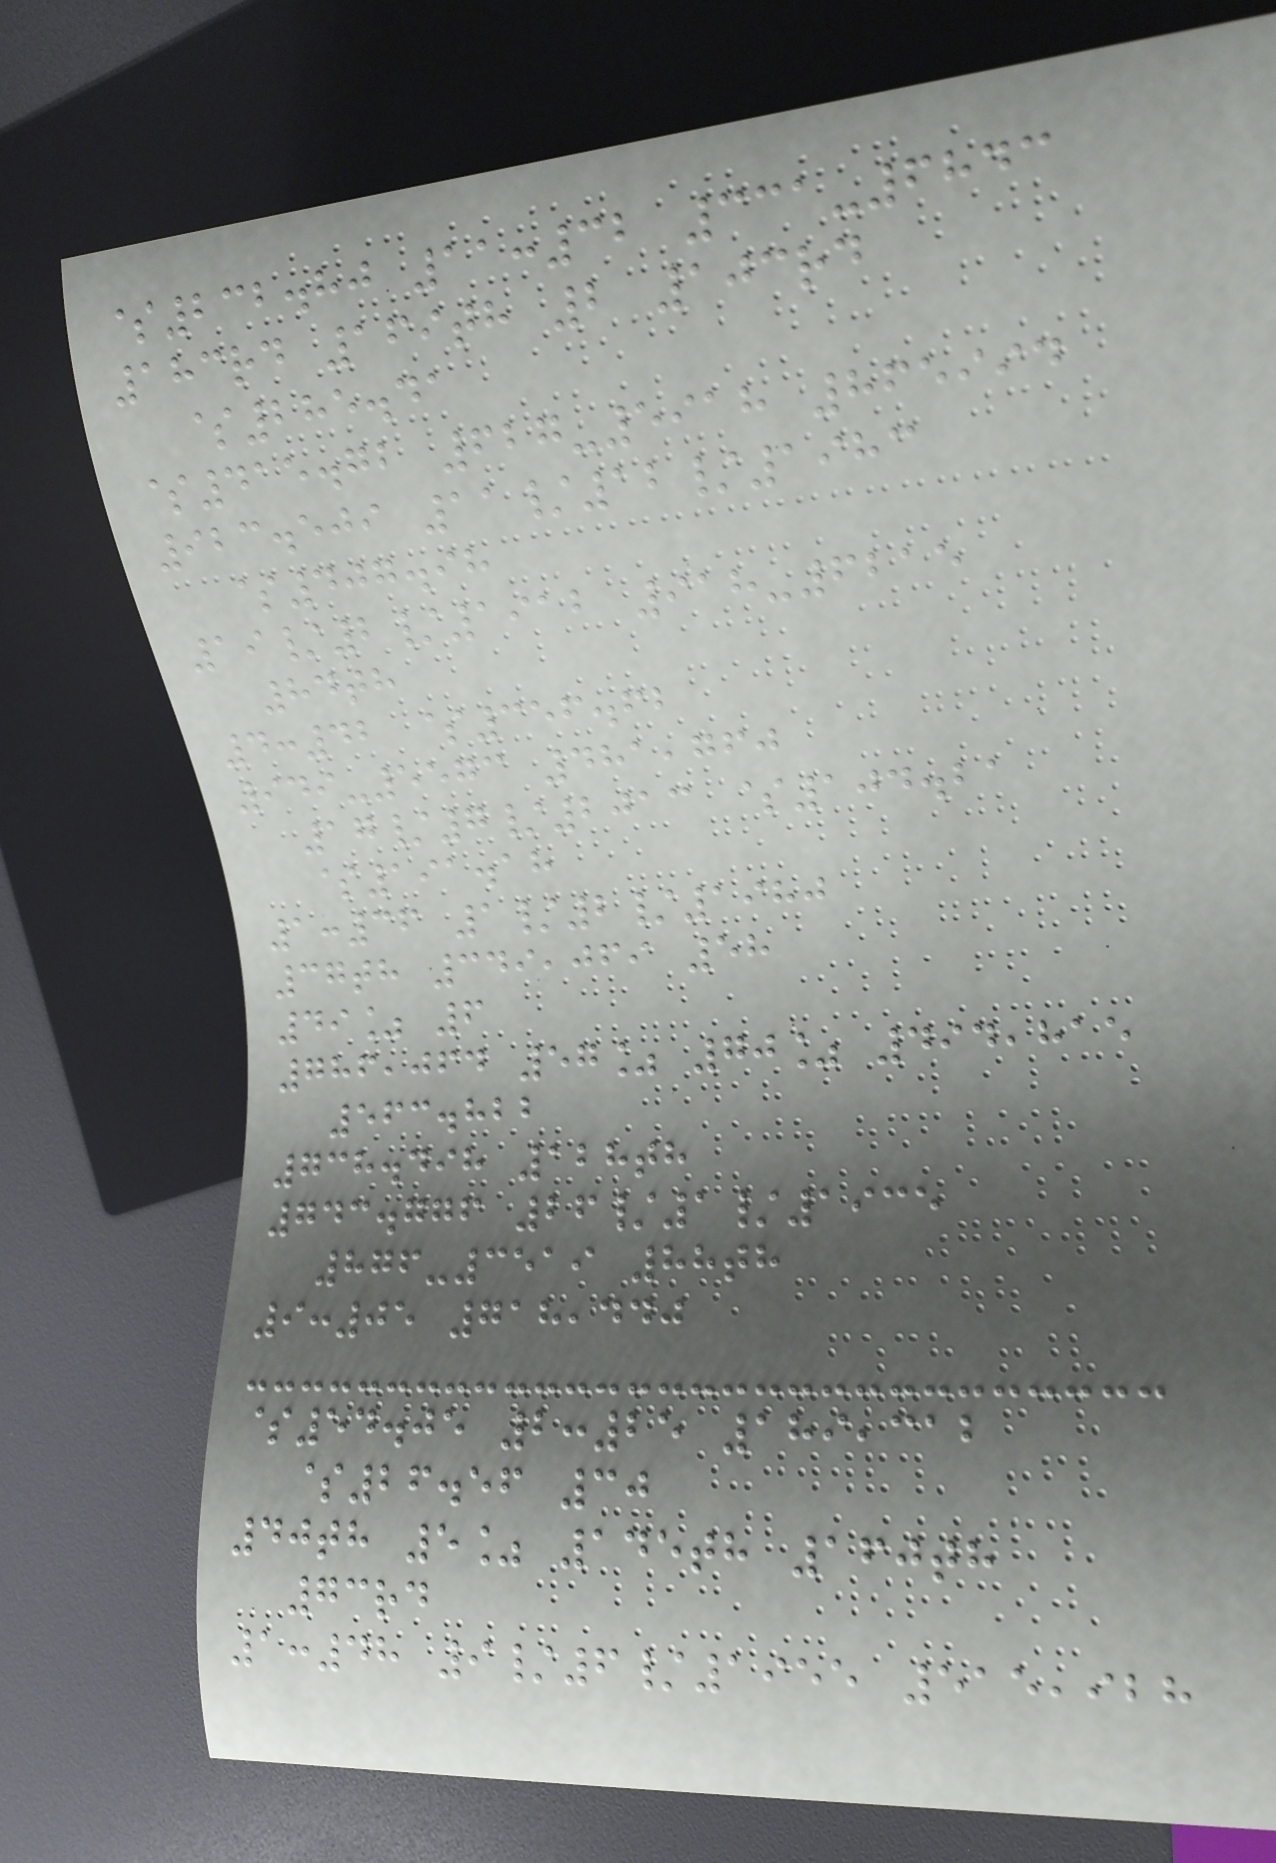$232.80 11:32 331-6843
183rd 169th 2 103rd
$285.41
$415.72 627-5918 865994
923.509 11/12/1983
$407.98
19/2/1912 918-6215
84th
4:42 $356.62
949-5573 481,760
17/7/2013 $104.21
$191.18
1:36 1/2/1980
37th 349,069 58
49% 6
786,064 57% 70% 494,815
563.822
738.498 128th
743.776 26/1/1935
876-3519 88th
9:05 718,440
$54.05 2:25 189,312
$26.56 30
40th 5% 145th 160th
73rd
1:48 9/6/1955 515,928
